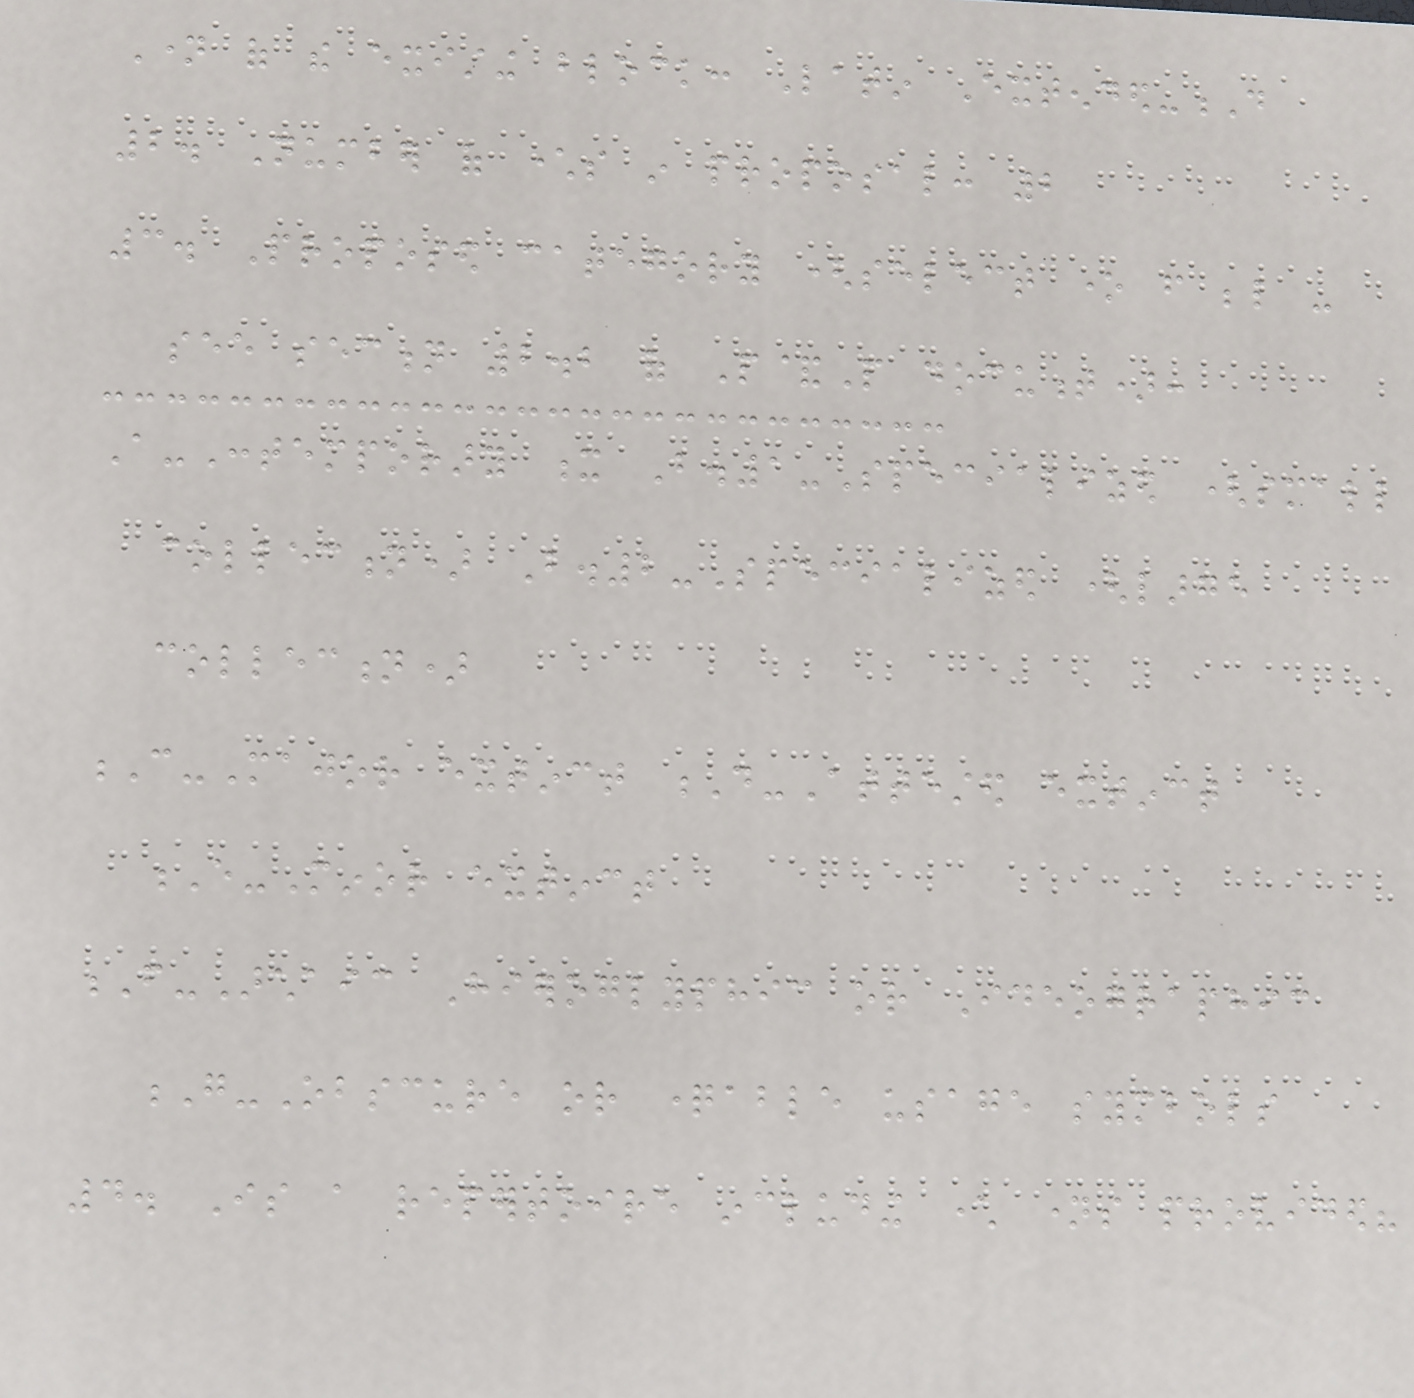Name of the existing block: Latin Extended-D
2. Number of characters in proposal: 2
3. Proposed category (select one from below -
see section 2.2 of P&P document):
A-Contemporary x B.1-Specialized (small
collection) B.2-Specialized (large
collection)
C-Major extinct D-Attested extinct
E-Minor extinct
F-Archaic Hieroglyphic or Ideographic
G-Obscure or questionable usage symbols
4. Is a repertoire including character names provided?
